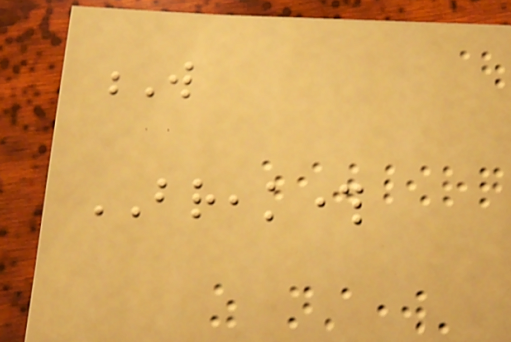W
BREAKTHROUGH
